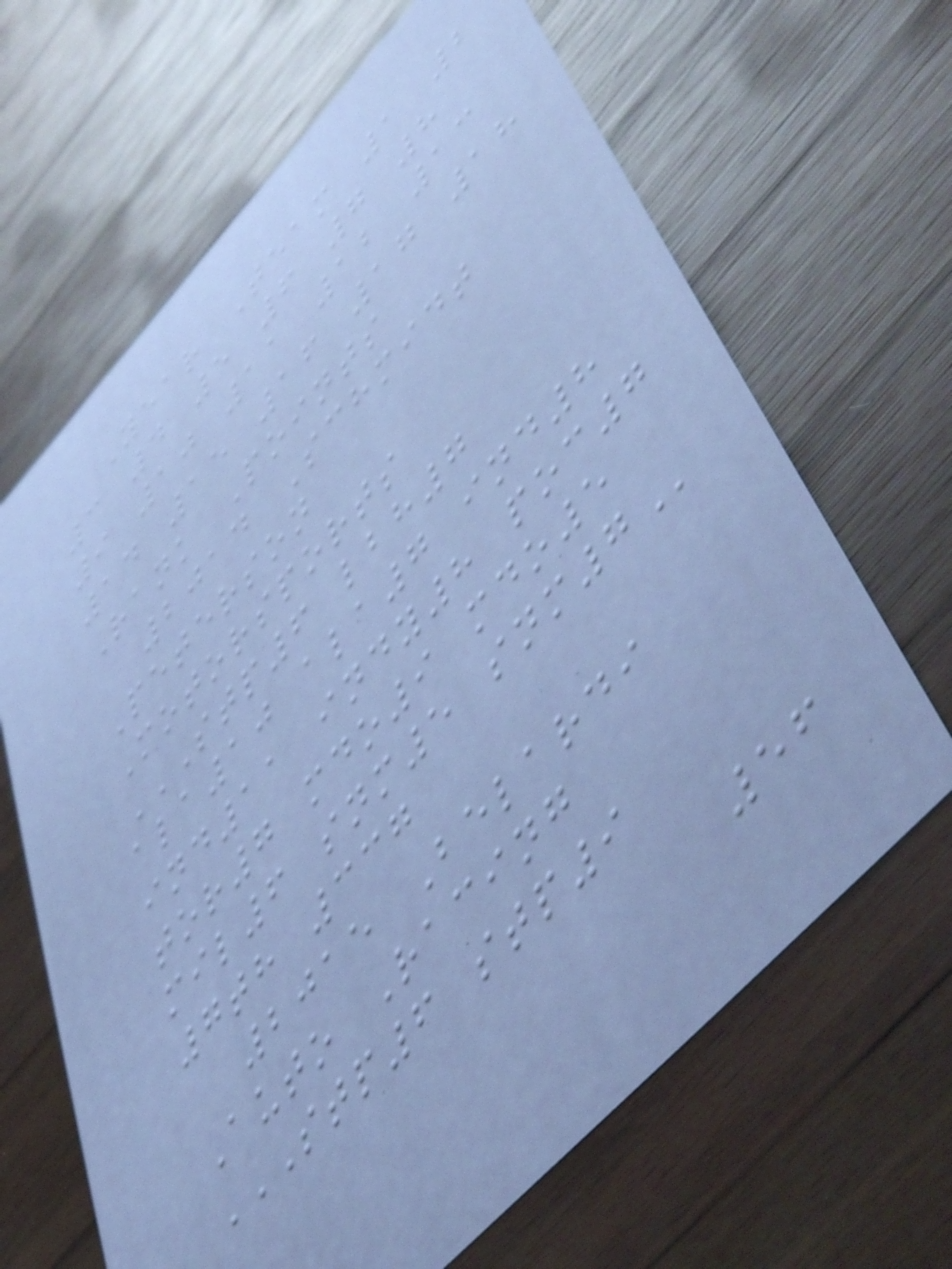Year Team 1 2
3 4 5 6 7 8
9 10 11 12 13
14 15 16 17 18
Rank Points
2014 Schmidt
Peterson
Motorsports
STP6 LBH7
ALA10 ALA7 IND8
IND11 INDY8 POC7
TOR7 MDO9 MDO5
MIL6 SNM5 SNM7
7th 337
2015 Belardi
Auto Racing
STP6 STP9
56
